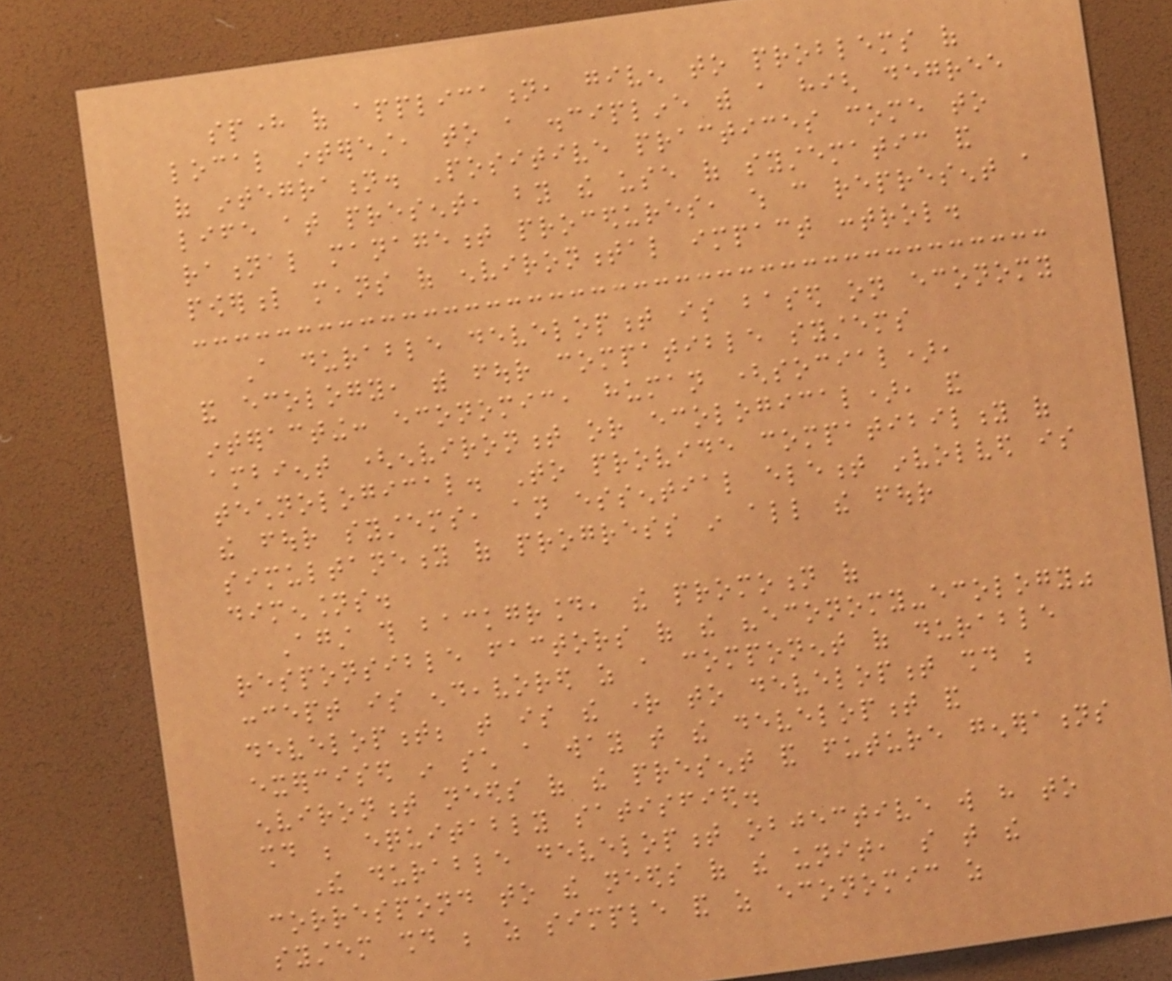sphere of application, given to problems of
local interest, to a discipline with a high degree
of integration. Positive practices come to
life at present, by the use of systematic and
rational management procedures, which can represent a
powerful means of environmental impact control.
A durable development is based on economy
and ecology, with four compatible systems
interacting: economic, human (social),
ambient (environment or ecological), and
technological. To provide compatibility of
the four systems, an essential element involved is
simultaneity of progress in all the four
dimensions.
Against this background, the promotion of
responsible factors of the "economy-ecology"
concept is endeavored as a component of durable
development; that is the right to development should be
exercised in such a way that the development and
environment needs of the present and future generations
should be equitably satisfied.
The durable development objective will have to
correspond to the needs of the unit, so that the
system should be as simple and as economic as
